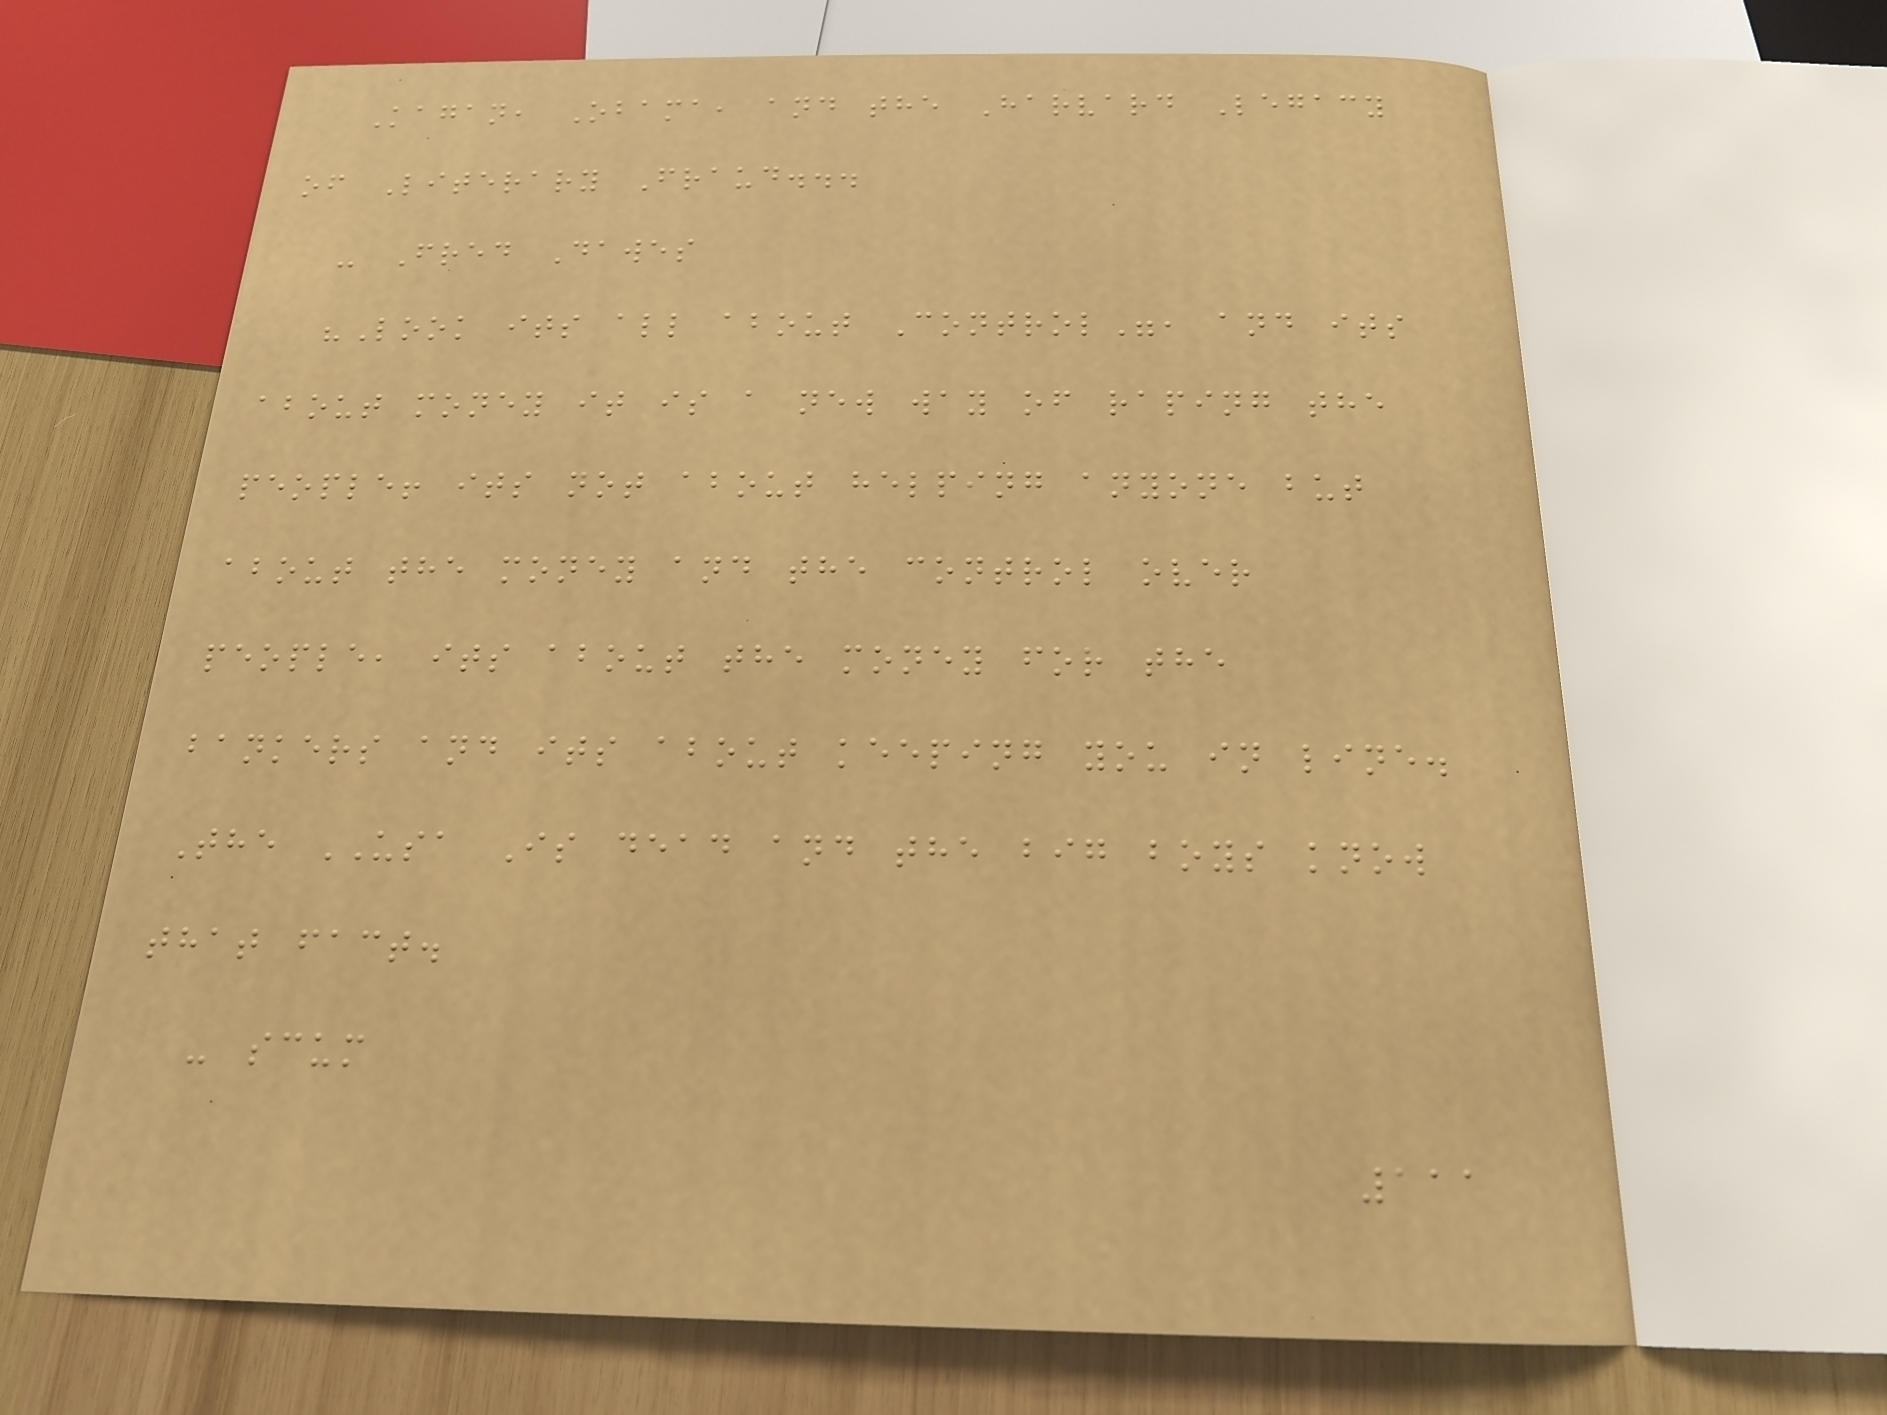Kagan, Obama, and the Harvard Legacy
of Literary Fraud...
- Fred Dawes
"Look its all about Control", and its
about money it is a new way of raping the
people! its not about helping anyone but
about the money and the control over
people, its about the money for the
bankers and its about keeping you in line.
The USA Is dead and the big boys know
that fact.
- scum
111
